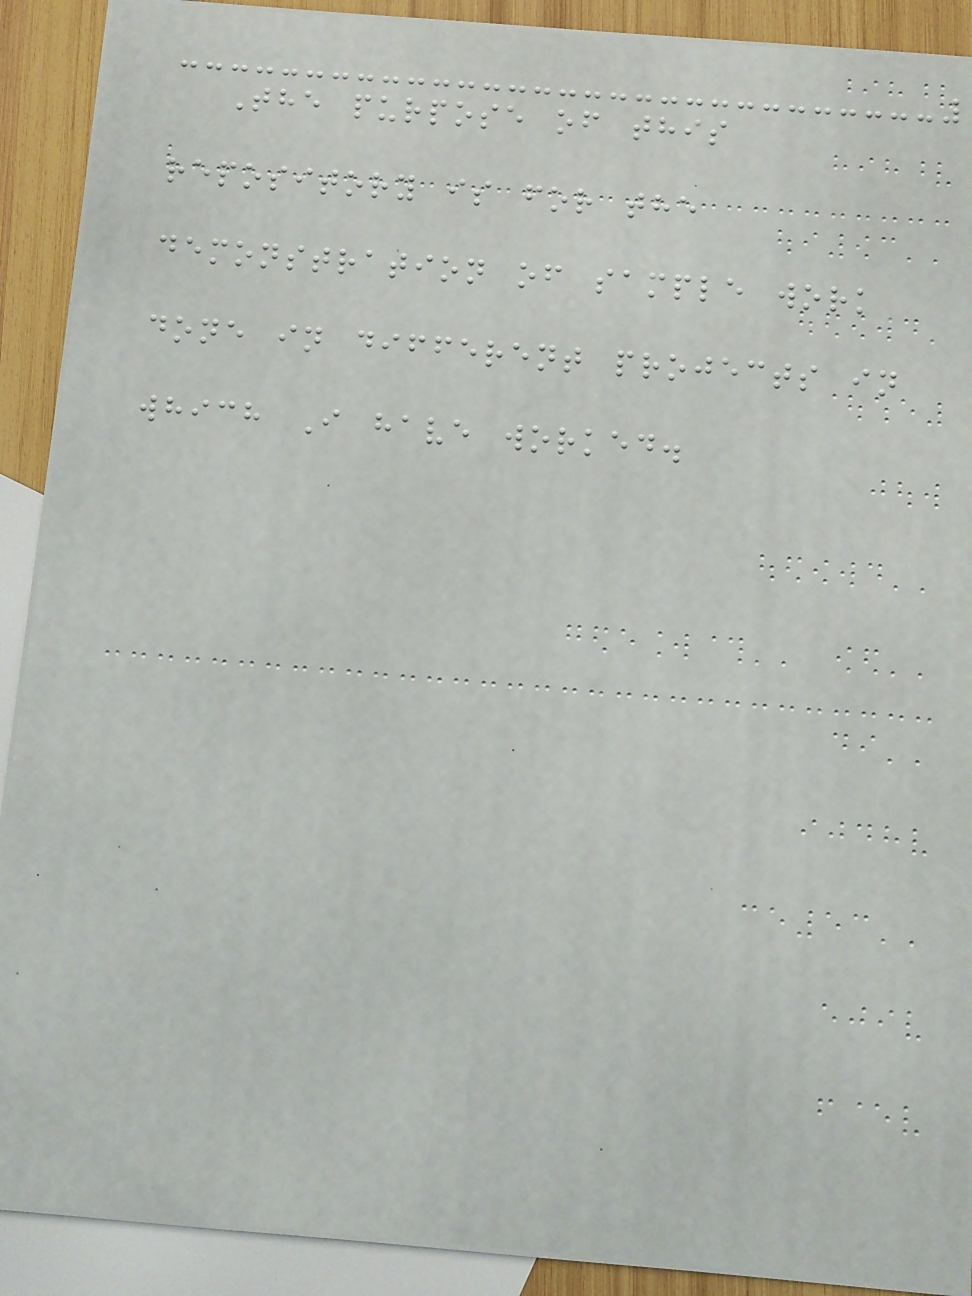The purpose of this
repository is for the
demonstration of sample work
done in different projects in
which I have worked.
